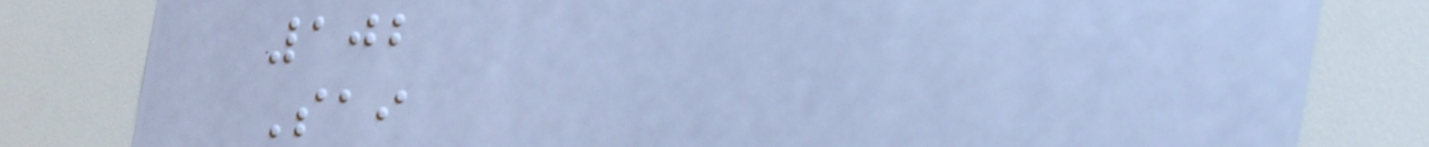102
Sai
